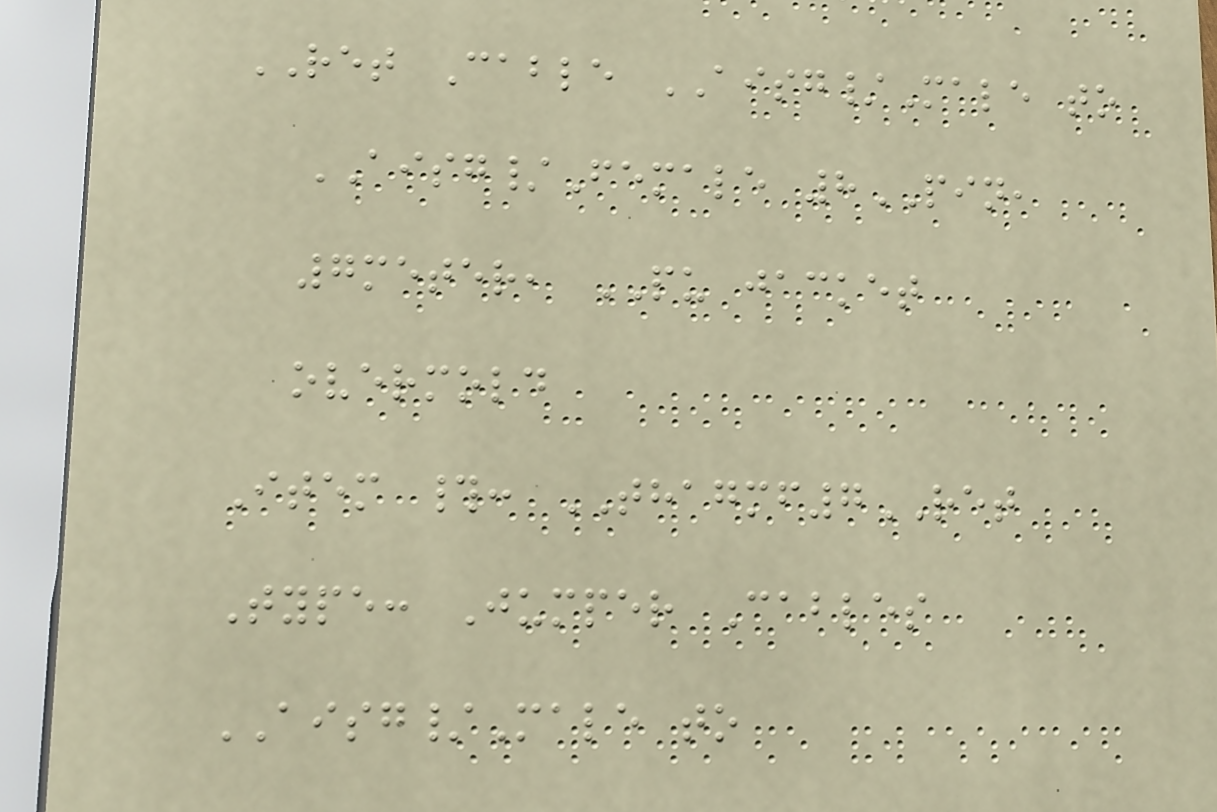RET Cable AISG/Male to
AISG/Female 8PIN,
7meter, PU jacket
overmold
Item #: THAGMF7RET
Type: Jumper Cables
AISG/Male to
